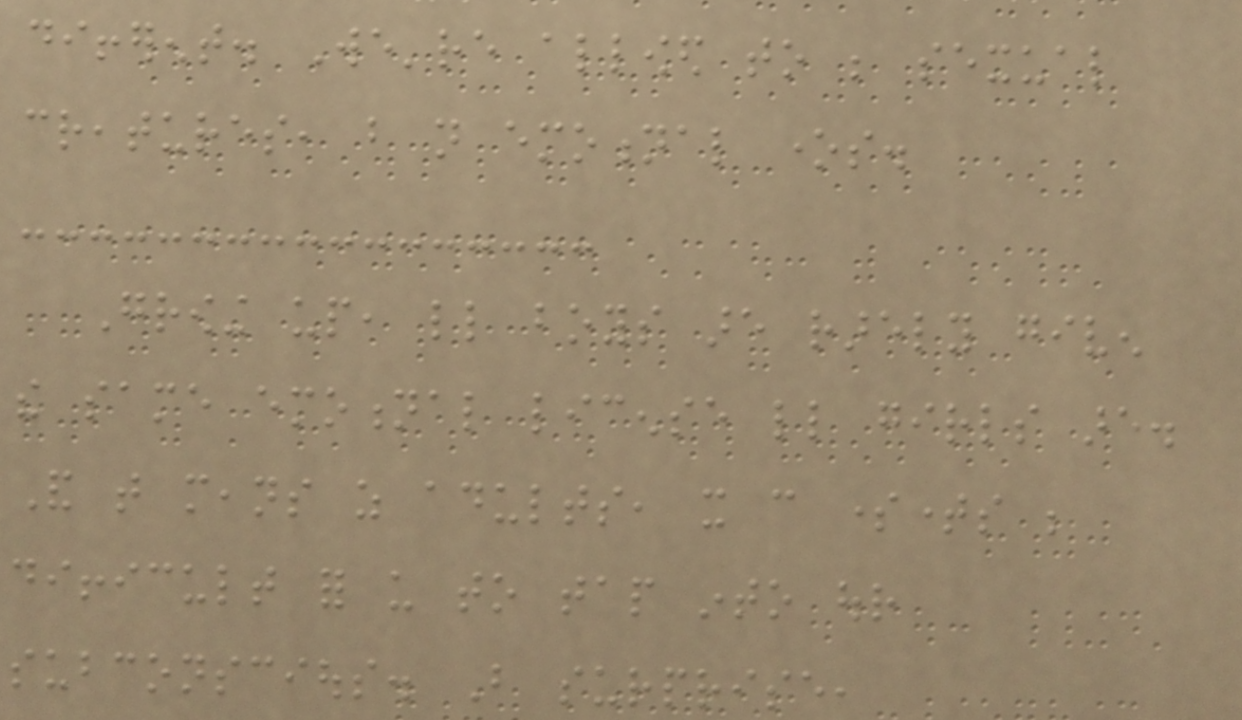different. We're allowed to be sexual
creatures, but not emotional ones.
Growing up, little boys are rarely given
the same emotional license little girls are.
And that means as adults, it can sometimes be
difficult for us to tap into our
subconscious. But surprise,
